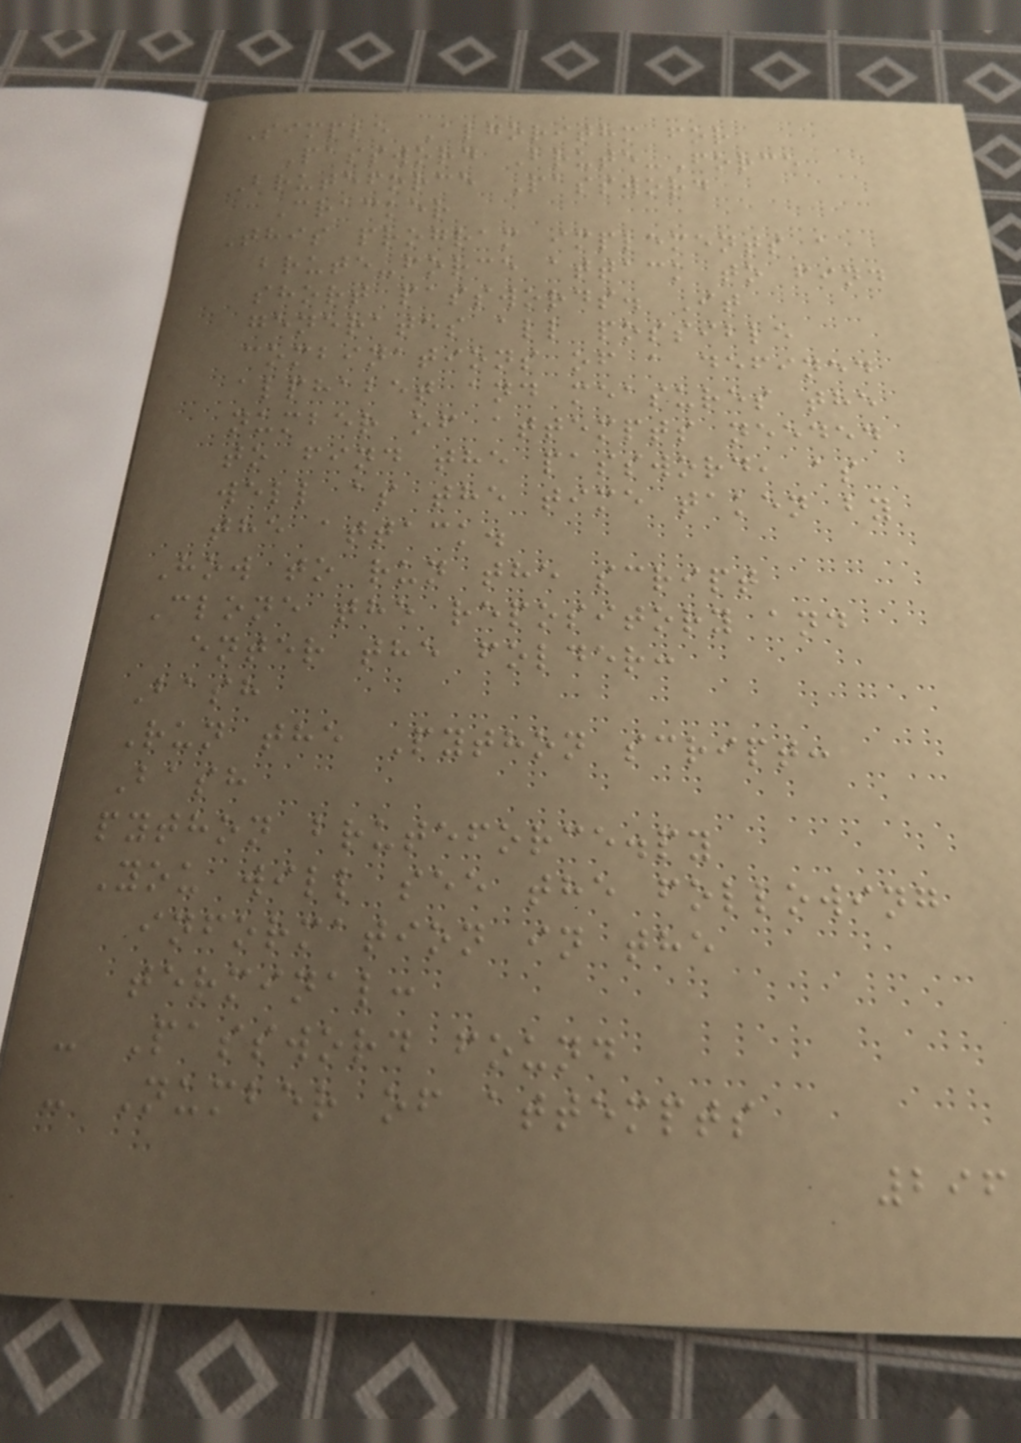Simple Algorithm for
Password Brute-Force
Bruteforce Password
Cracker
This program implements a
brute-force attack to find
short passwords. It
generates all possible
combinations of a defined
alphabet and measures the
number of attempts needed
to find the password, as
well as the time taken by
the attack.
How to run the script
Clone the repository and
enter the folder:
Bash
Run the Python script:
Bash
python bruteforce.py
You will see the following
information in the
terminal:
- Password found
- Number of attempts
296
